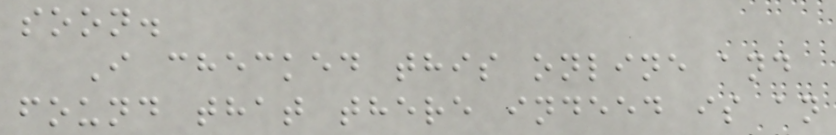soon.
I checked this online and
found that there indeed is an
